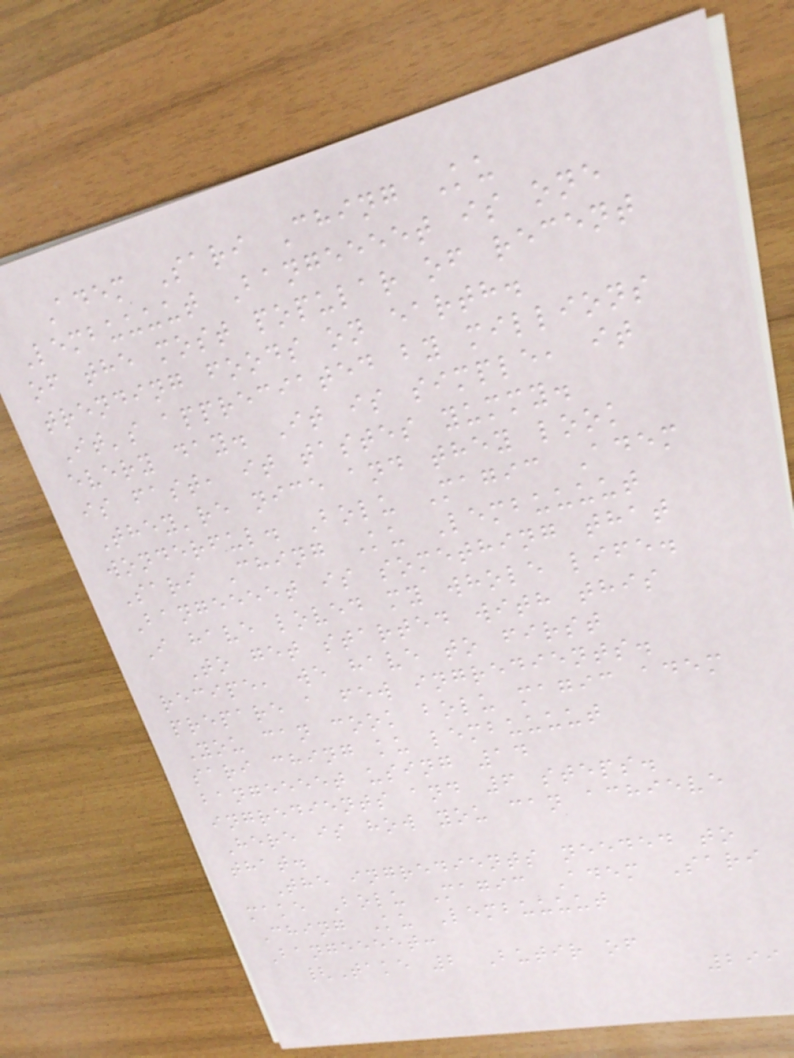Adem Sari Ching Ku
Lembuuuut Bangeeeet is one
of the most popular of recent
trending foods on earth.
It's appreciated by millions
every day. It is simple, it
is fast, it tastes yummy.
They're nice and they look
wonderful. Bolu Magic Adem
Sari Ching Ku Lembuuuut
Bangeeeet is something that
I have loved my whole life.
To get started with this
recipe, we have to first
prepare a few ingredients.
You can cook bolu magic adem
sari ching ku lembuuuut
bangeeeet using 14
ingredients and 6 steps.
Here is how you can achieve
that.
The ingredients needed to
make Bolu Magic Adem Sari
Ching Ku Lembuuuut
Bangeeeet:
{Take 2 Butir of
299
